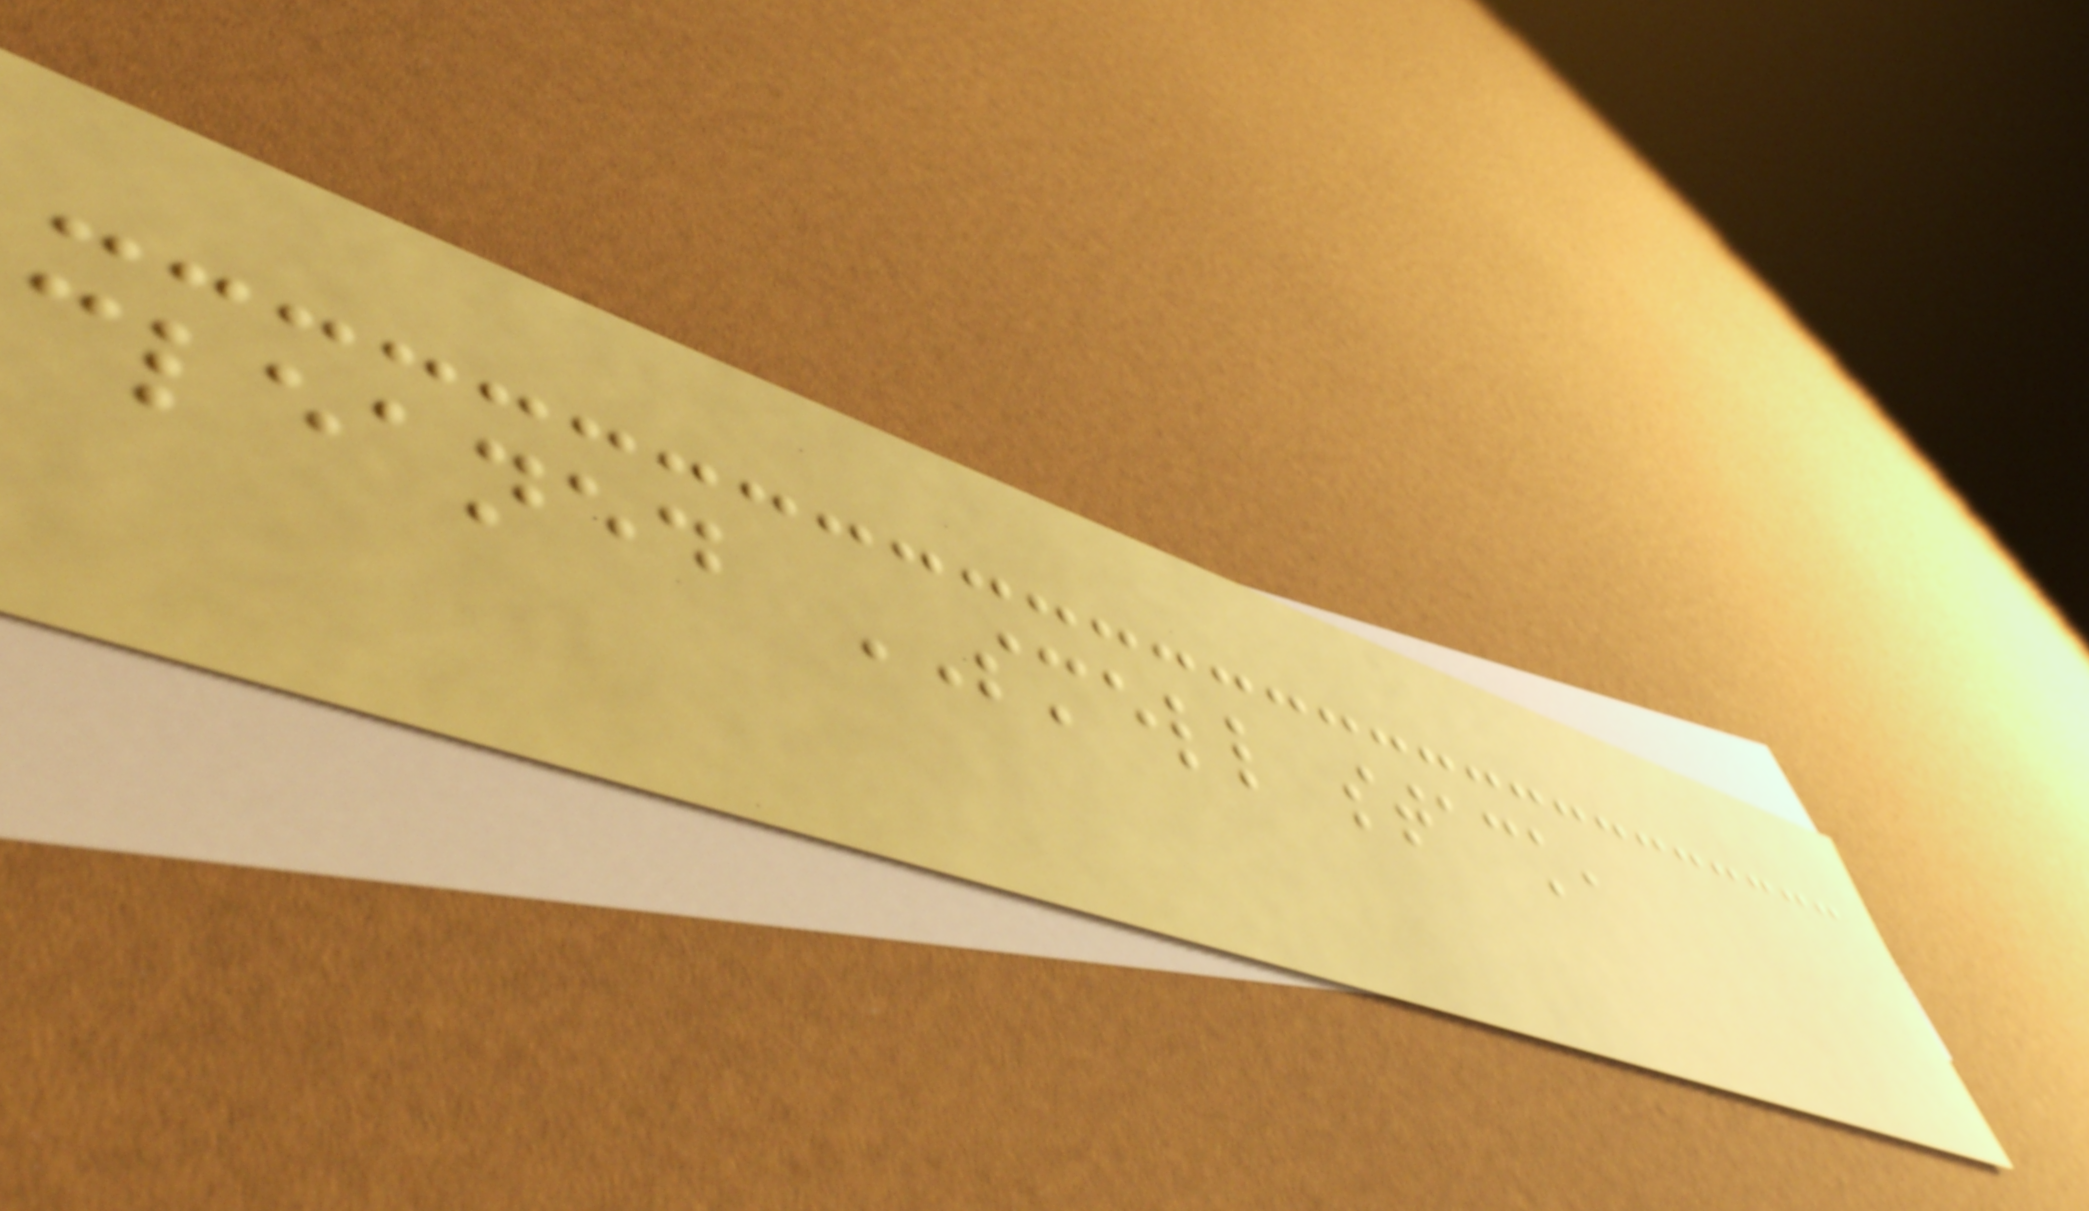cleaned SMELL stack,
